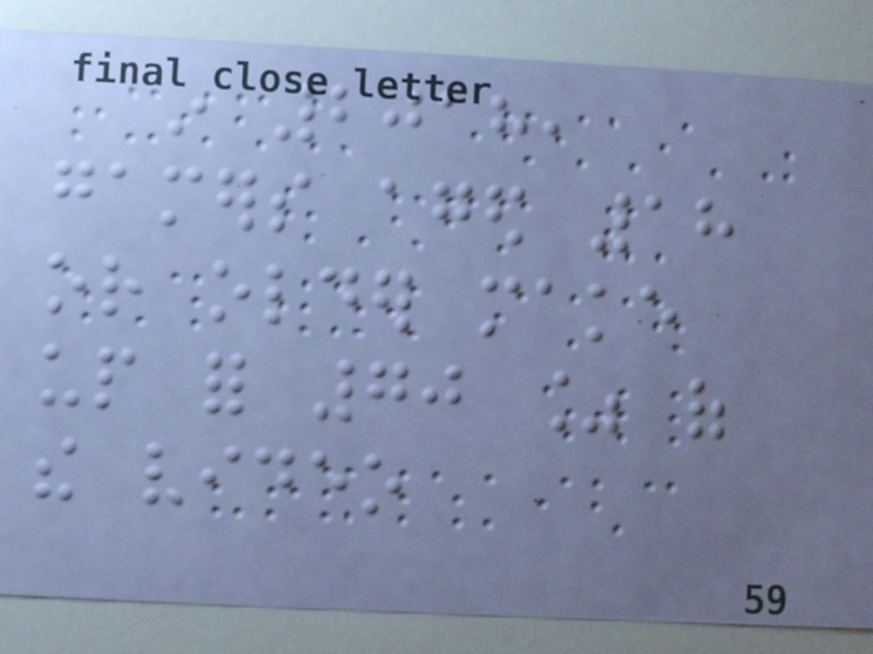in 2018,
gamers aged 18
or older make
up for 70 % of
the video
